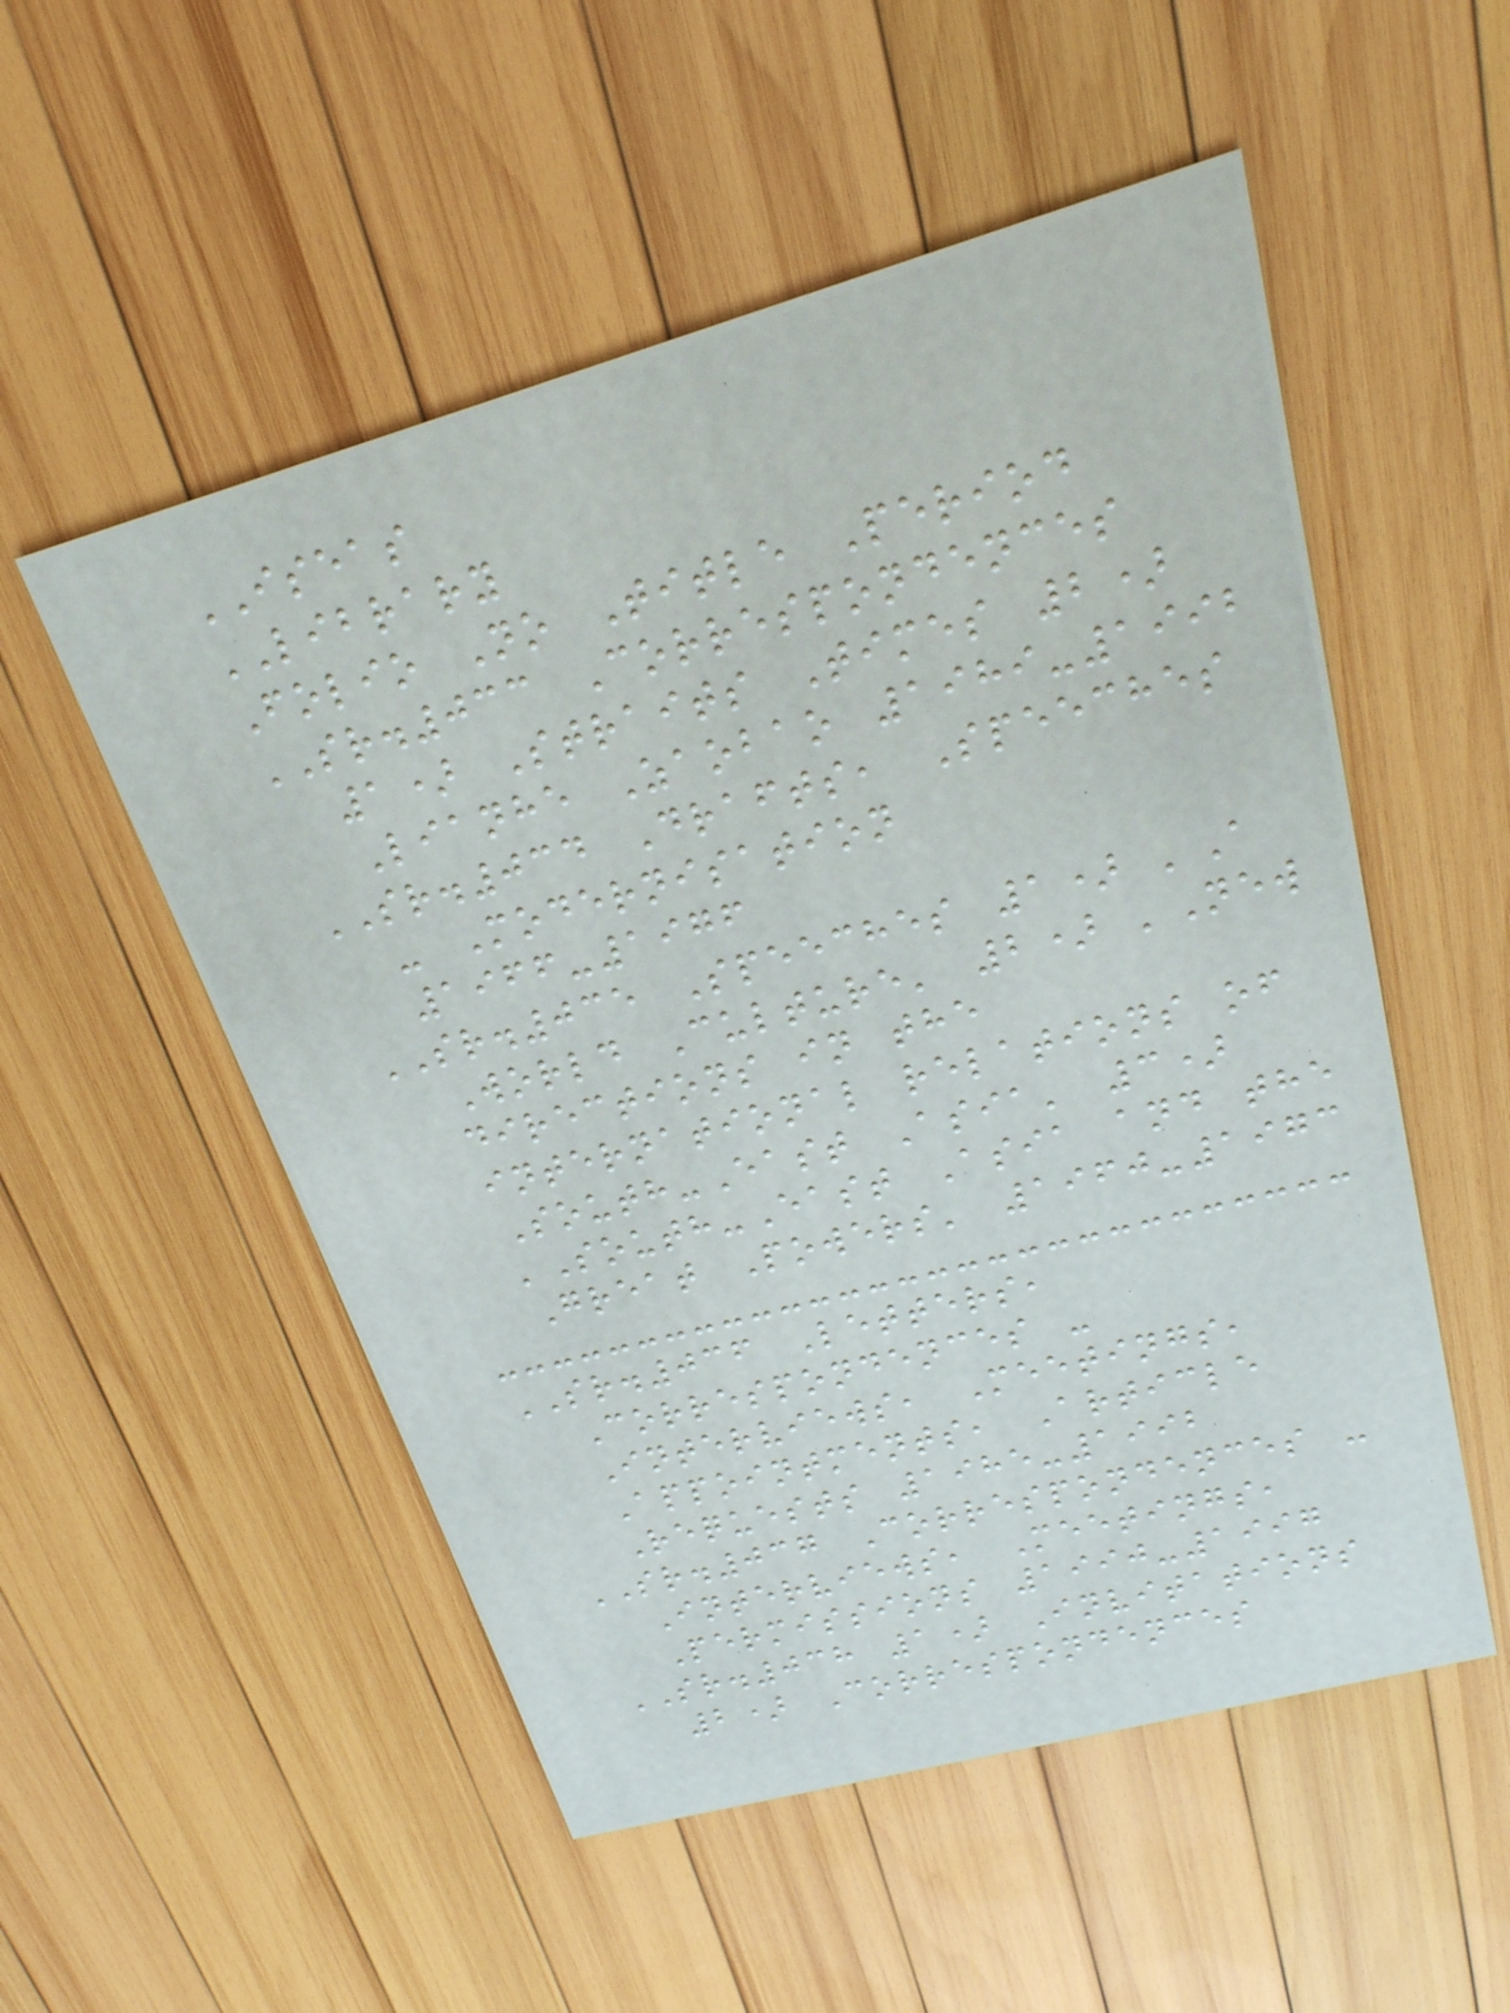ISEAS
LIBRARY
Folio No Title Period
SR.033 Correspondences
1) Straits Times 2)
Lianhe Zaobao 1989-1992
SR.034 Drafts, Speeches
- Modernisation
1966-1976
SR.035 Speeches 1) 'A
World Culture' 2) 'New
directions in the
international relations of
South-East Asia' 3)
'South-East Asia and the
Great Powers' 1960-1973
SR.036 Letters,
Correspondences -
Interviews, Meetings,
Appointments, Article
Requests 1985-1992
SR.037 Correspondences -
Interviews, Meetings,
Permissions 1990-1997
SR.038 1) Invitations
2) Correspondences
